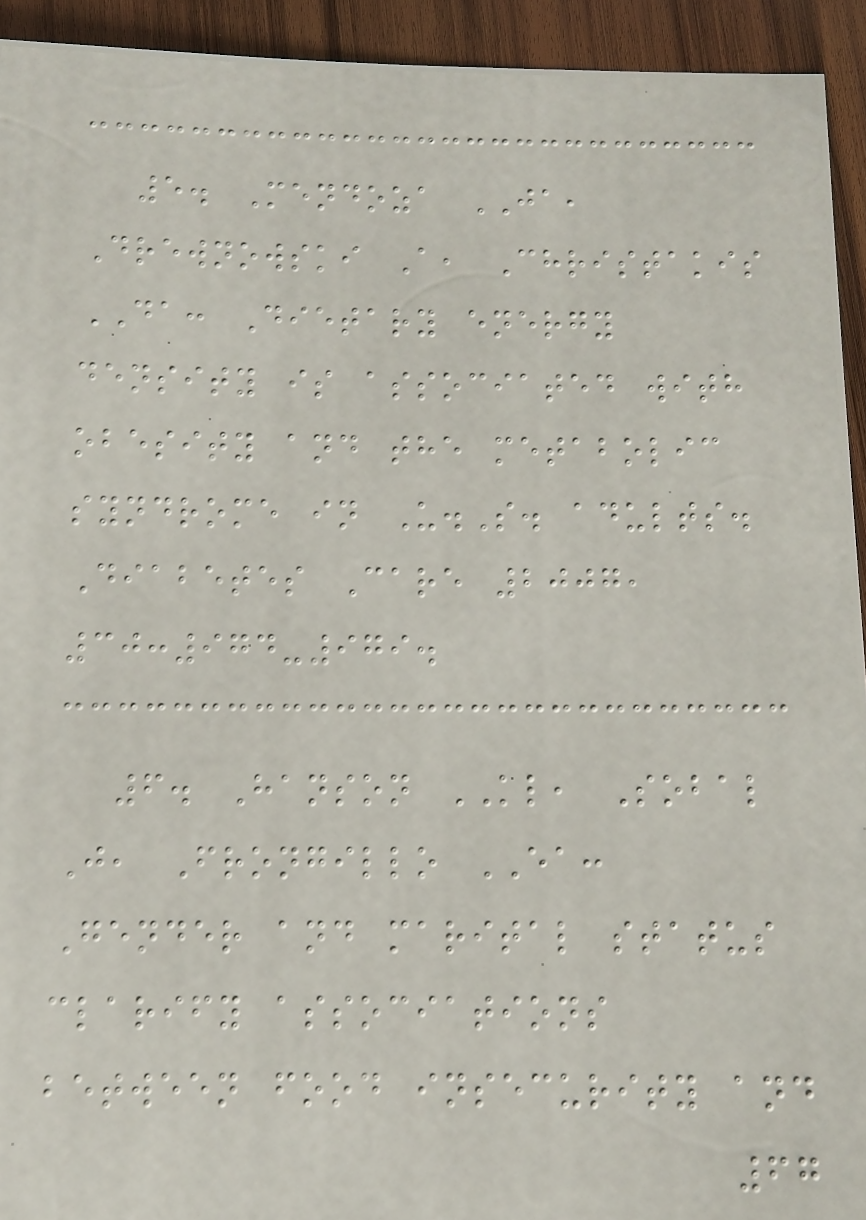5. Mendoza JA,
Drewnowski A, Christakis
DA: Dietary energy
density is associated with
obesity and the metabolic
syndrome in U.S. adults.
Diabetes Care 2007,
30:974-979.
6. Hanson KL, Sobal
J, Frongillo EA:
Gender and marital status
clarify associations
between food insecurity and
67
